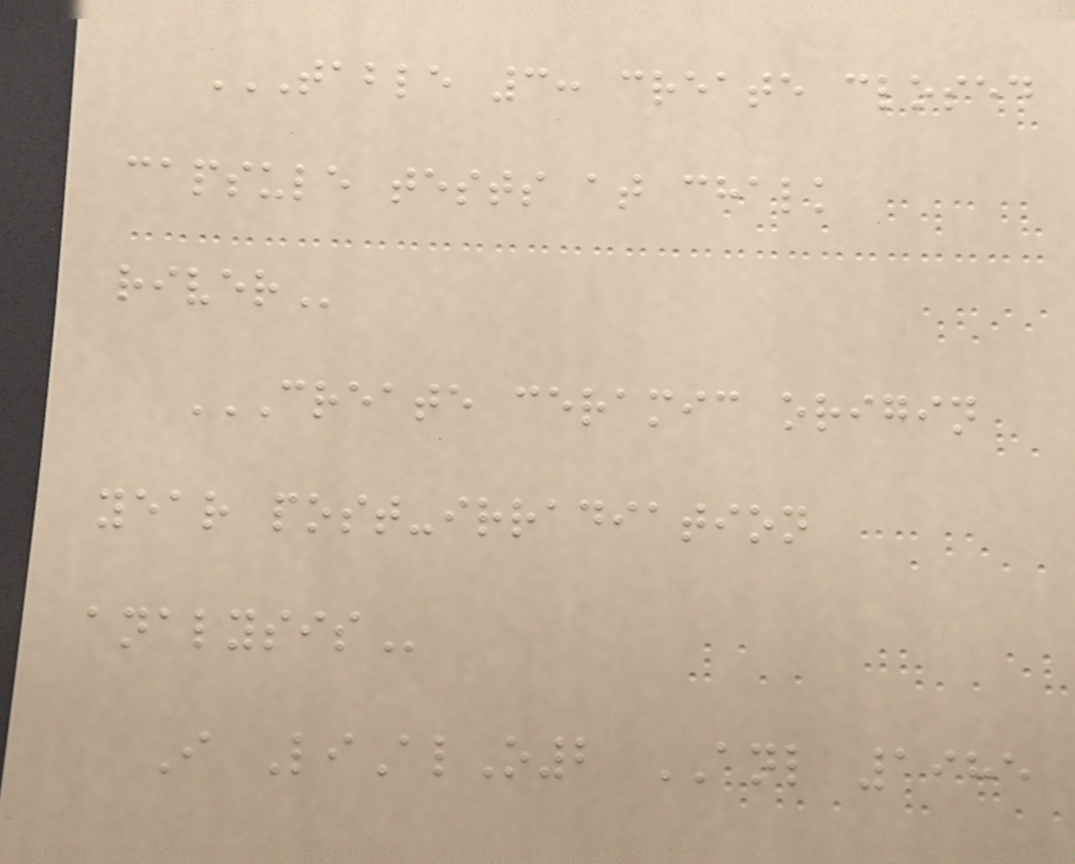TABLE 3: CREATE CLOSED
CAPSULE TESTS AT CHALK
RIVER
CREATE CERAMIC ORIGIN
YEAR POST-IRRADIATION
ANALYSIS
I LiAlO2 ANL 1985
